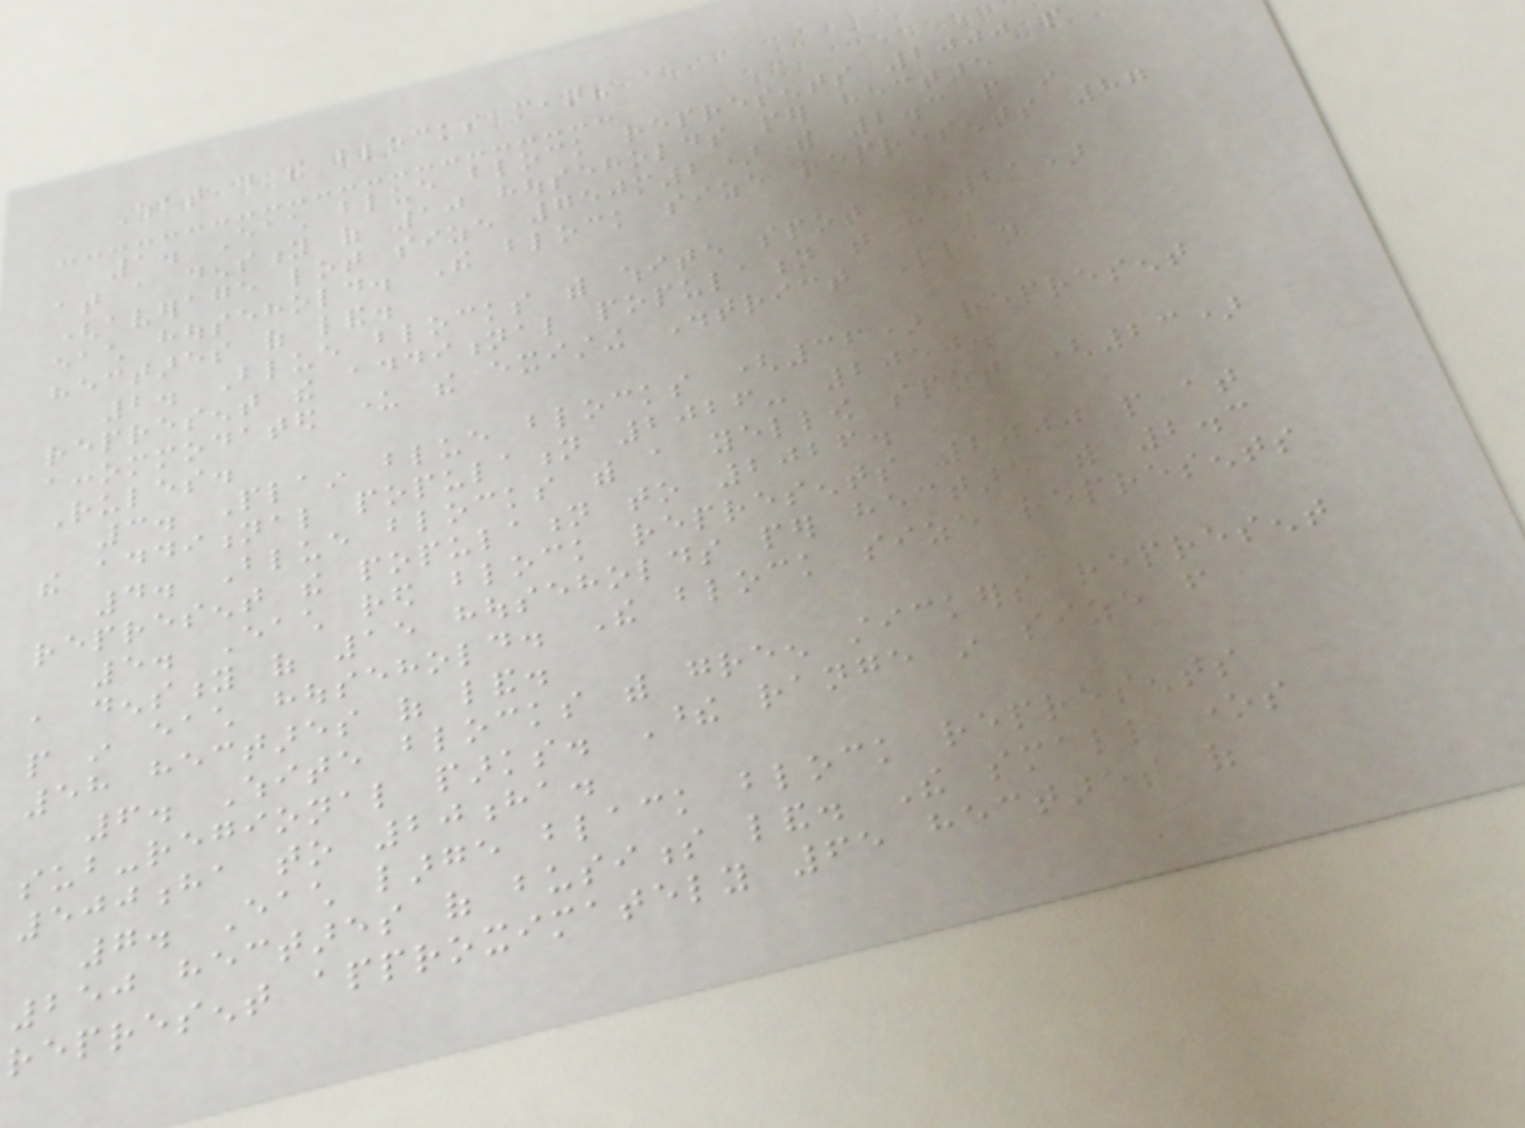What do the blocks mean?
1. Each blue block represents 2000 people
at a density of 10 households per hectare
(average lot size 750m2) with 2.3 people in
each household. The block size represents 87
hectares of land.
2. Blue blocks with white spot (21)
represent the additional population that can be
accommodated under the existing District Plan
Rules.
3. Plain blue blocks (36) represent
the additional population 2026- 2050.
4. Blue blocks with a yellow spot (23)
represent the population to 2026.
5. Each red block represents 2000 people at
a density of 15 households per hectare with 2.3
people in each household. The block size represents
58 hectares of land.
6. White blocks with green stickers represent
sub-regional parks. These range in size from
500ha to 20ha.
7. Each large black block represents
250 hectares of business land. The small ones
represent approximately 65 hectares of
